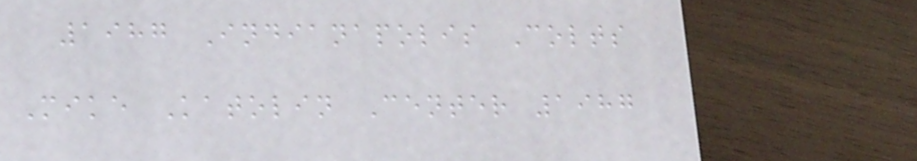1987 Indianapolis Colts
Mike Katolin Center 1987
